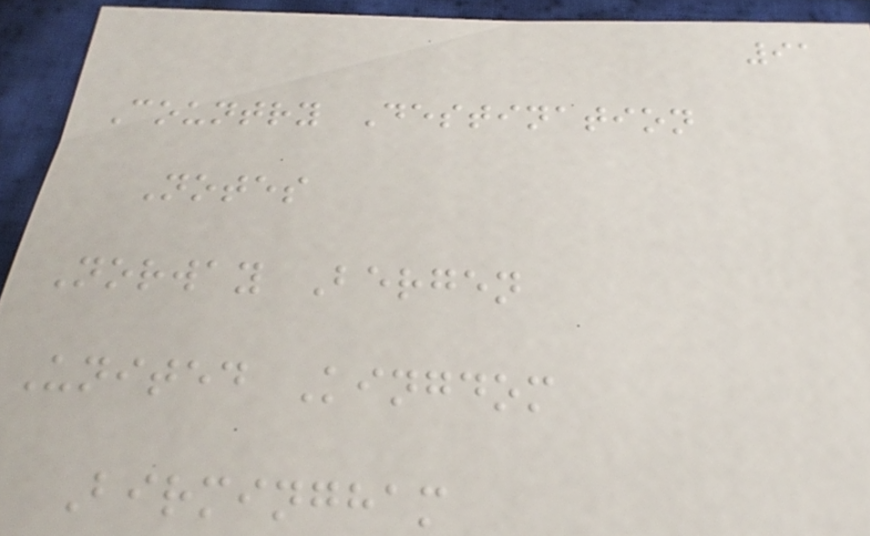91
Country Destination
Notes
Norway Bergen
United Kingdom
Birmingham
